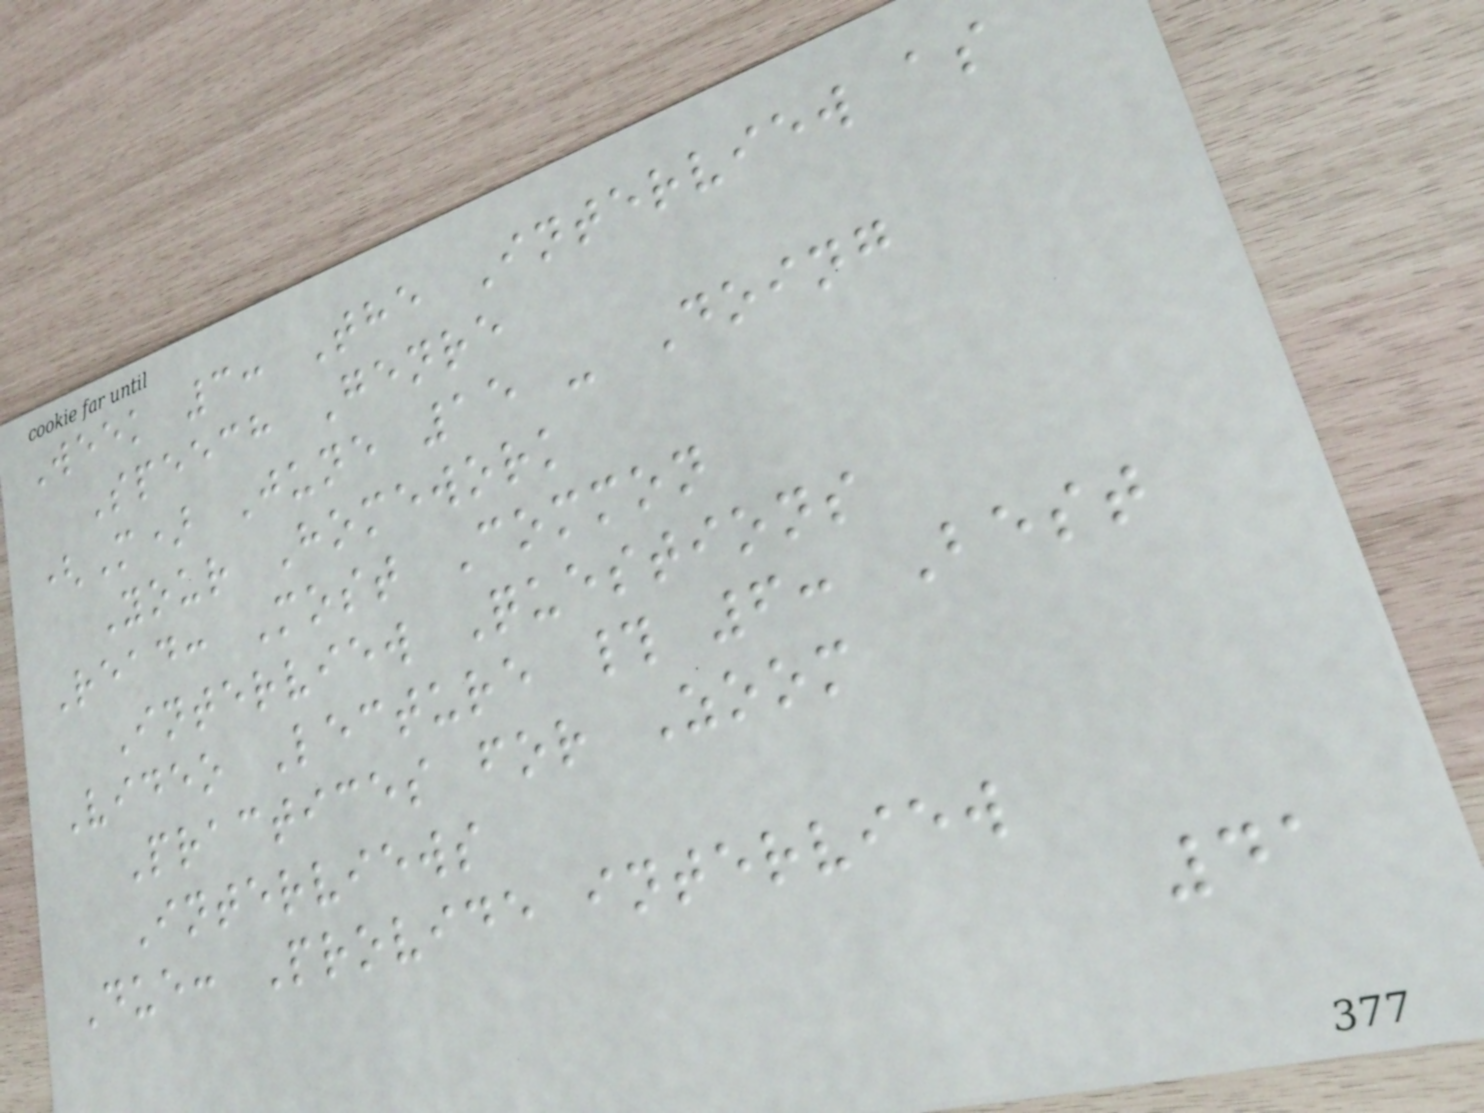Week 3: The Interview as
Speech Genre
(M) June 15 - Doing
Your Homework
Read: Most Common
Interview Questions
Video Lecture # 6: Best
Practices for Zoom
Interviews
Due: Provide interview
41
